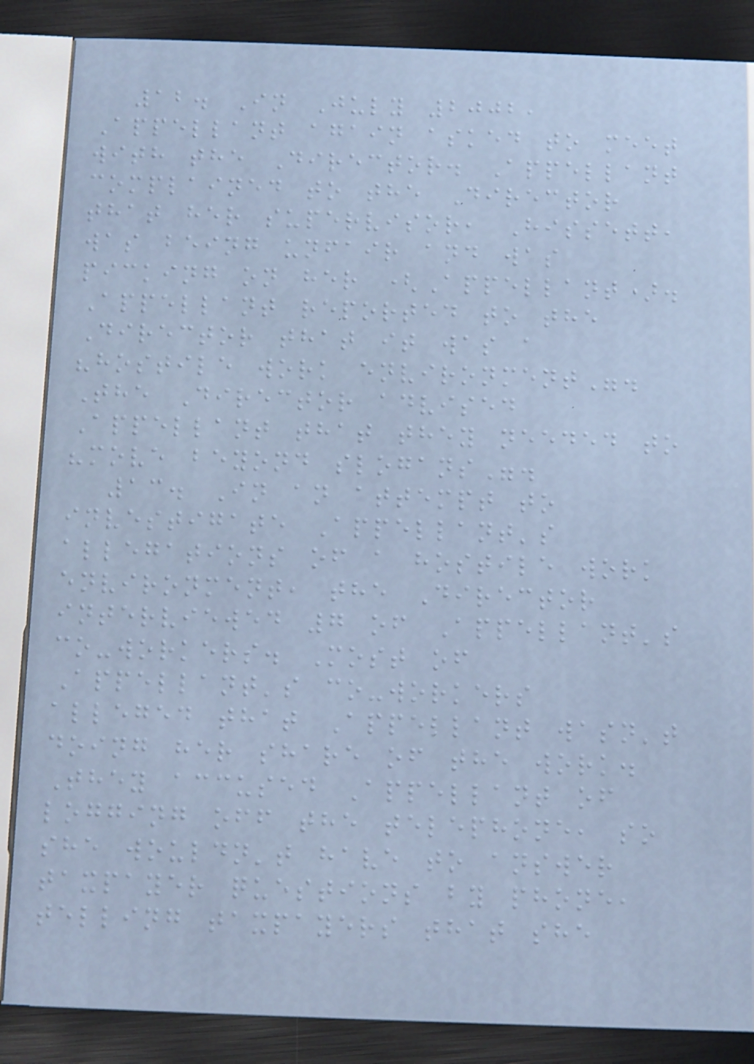12. In July 2002,
Appellant again asked to meet
with the Director. Appellant
complained to the Director
that her supervisor, Hissett,
was being unfair and was
picking on her (Appellant).
Appellant reported to the
Director that it was a
"hostile work environment".
The Director advised
Appellant that they needed to
"move beyond slogans".
13. In an attempt to
investigate Appellant's
allegations of a hostile work
environment, the Director
interviewed 7 of Appellant's
co-workers. Most of
Appellant's co-workers
alleged that Appellant wasn't
doing her share of the work.
They accused Appellant of
logging off the telephone, so
she wouldn't have to answer
taxpayer questions by phone,
telling taxpayers that she
